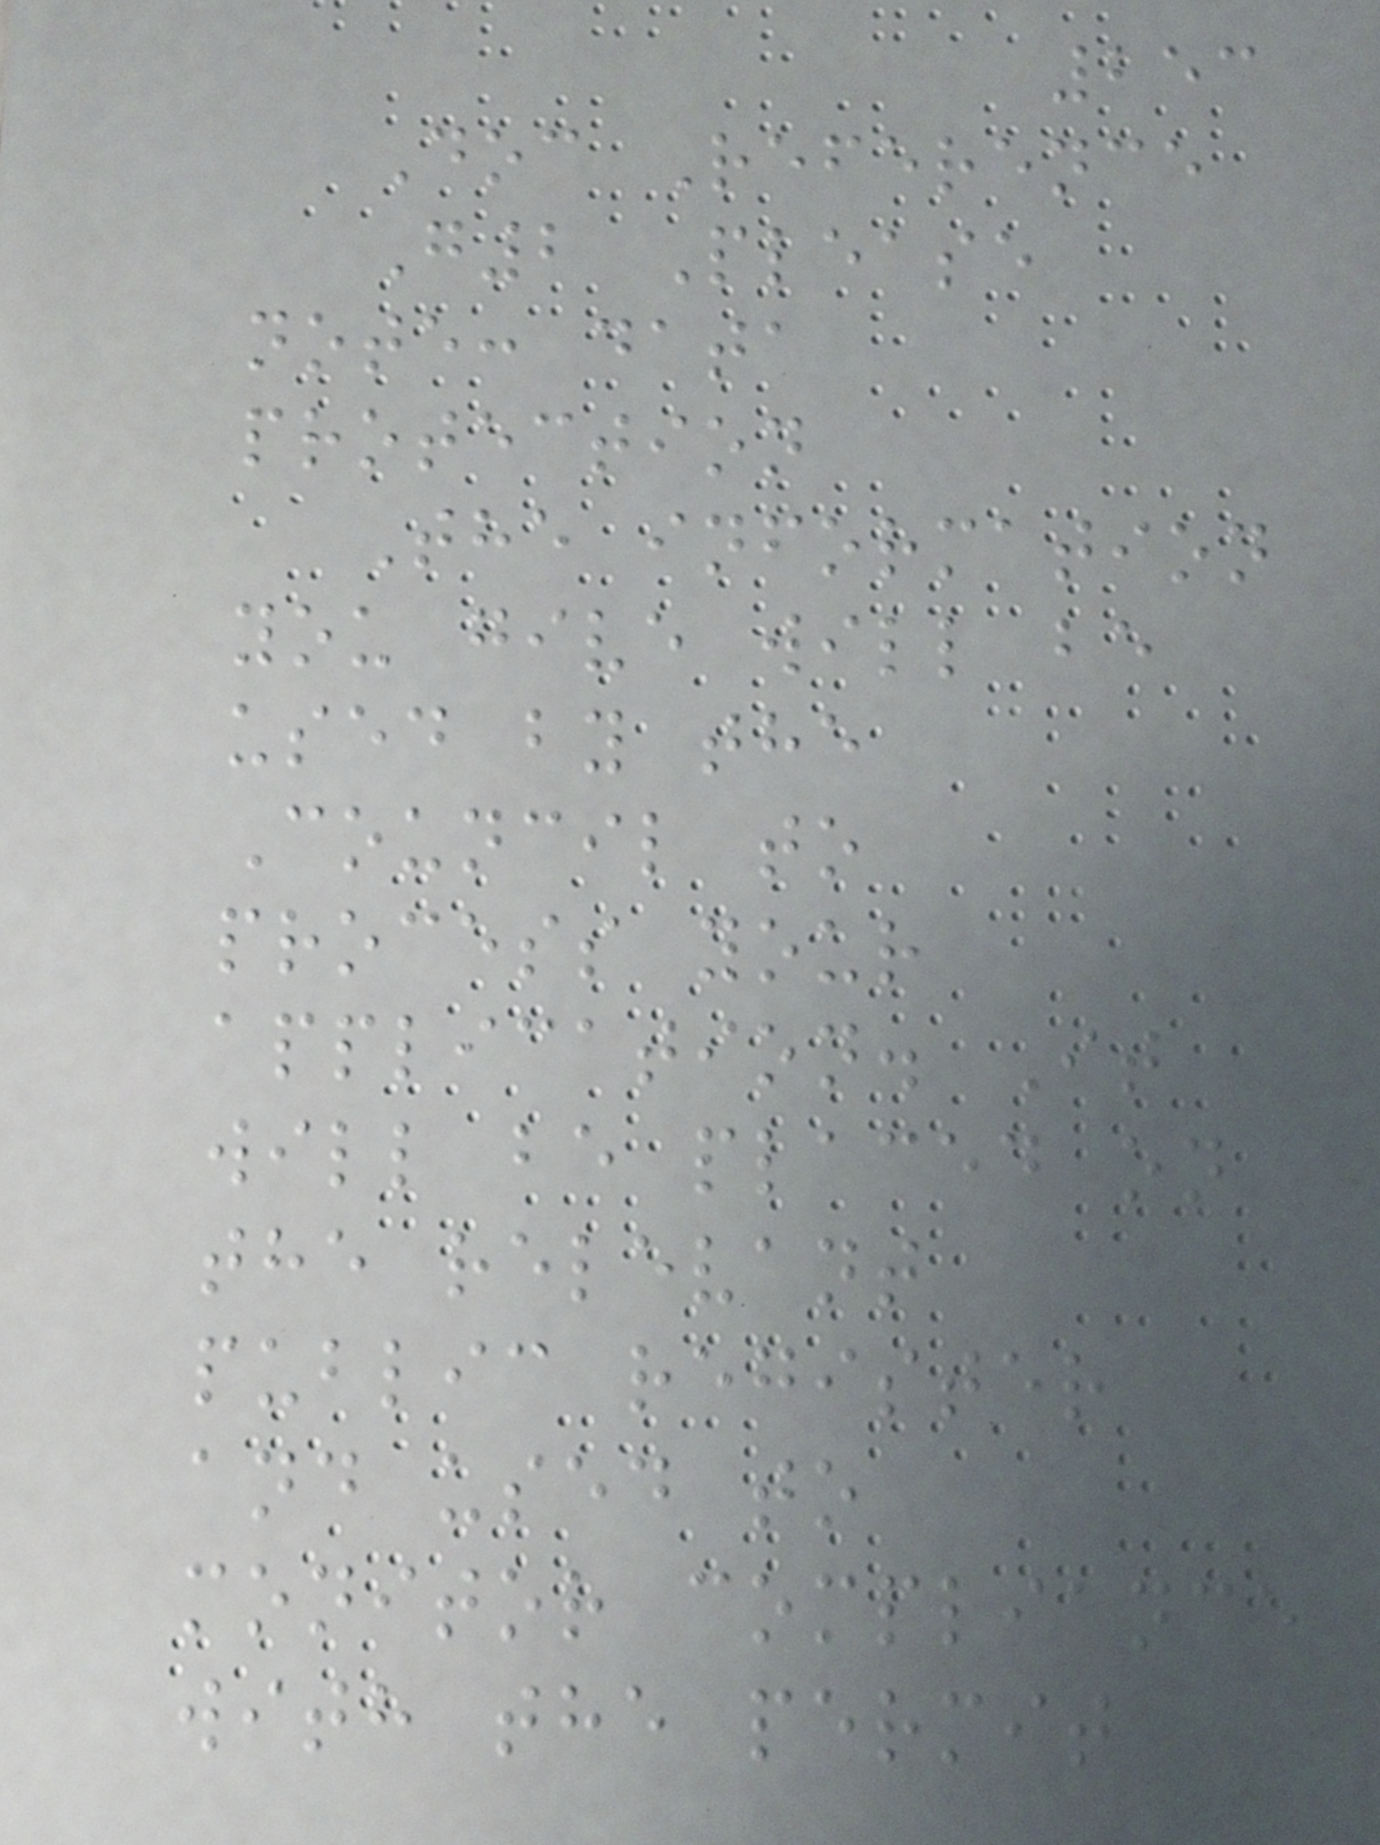253
Doc Reference
G2 Please
note: data
protection
The information
you give will be
used by the
Council to
process your
application. It
will be placed on
the relevant
public register
and used to
monitor compliance
with the permit
